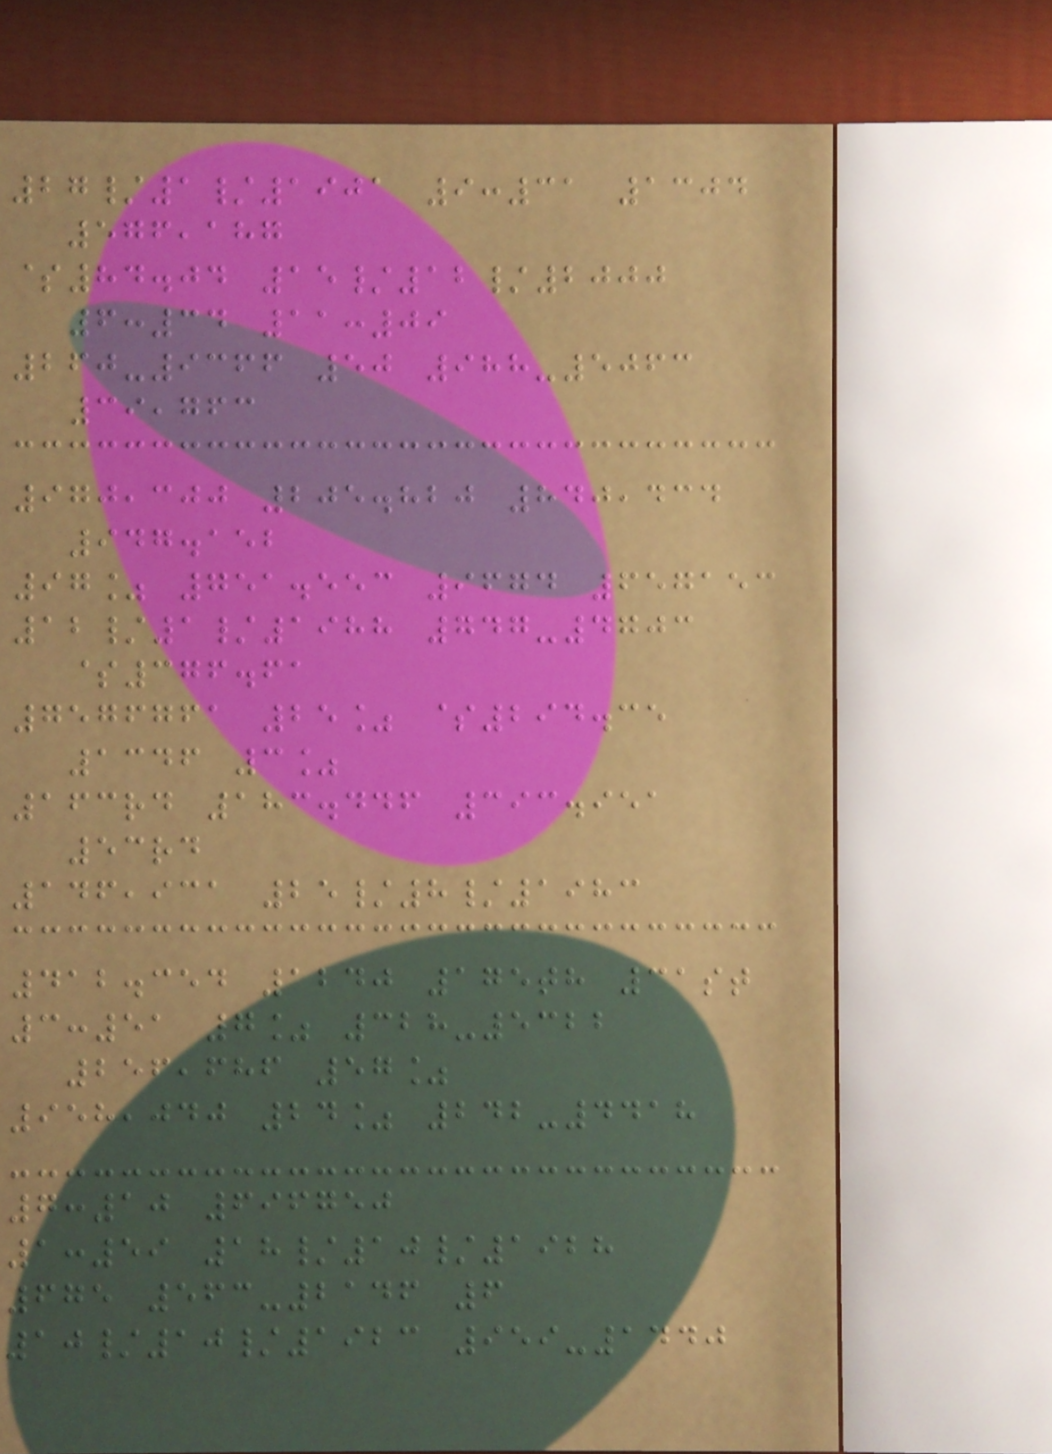27/1/1901 9:31 1304
576,187
$84.04 15/12/2000
6:34 11:09
260-9366 50 988-5063
39,763
970,300 205.820 840,434
947.152
97% 751.553 9674 657153
12/1/1988 747-4703
$376.61
7576761 25% $294.35
1346 3%
163rd 183.446 393.951
53rd
146,931 25/8/1983
412.354 1240 175th 31st
3:51 7% 328-5322
256,686 57%
958,040 24% 242-4418
7:10 696750
1:59 18/10/1928
675 563-2146 6
10/10/1923 959-1440
